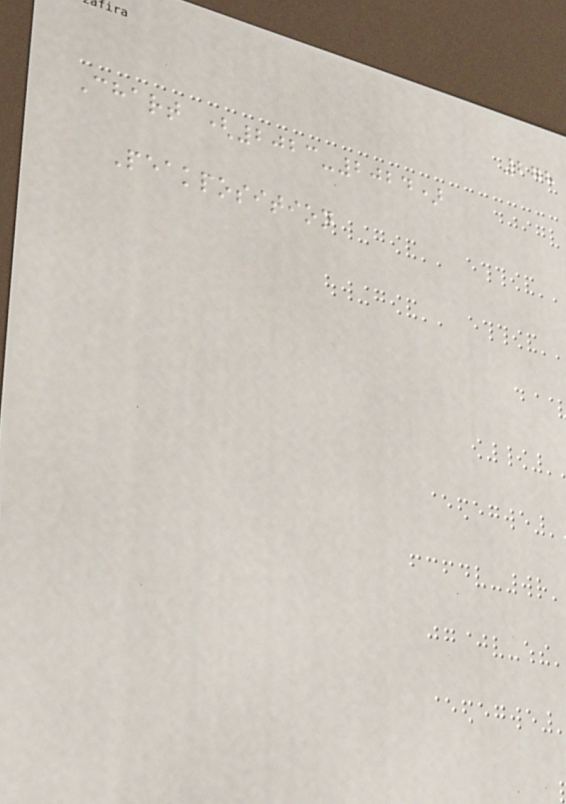278
Chart (2023-2024)
Peakposition
